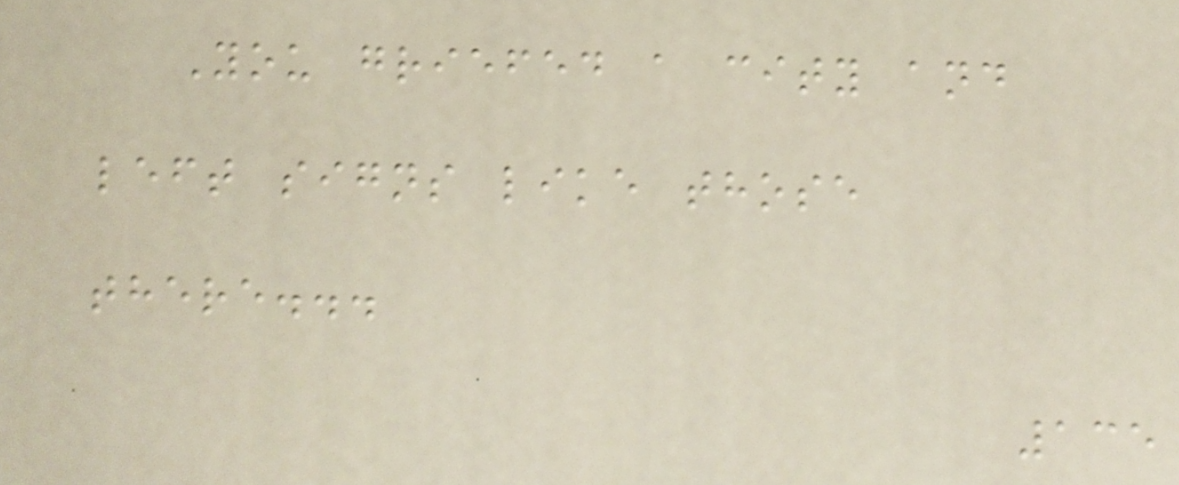You griefed a city and
left signs like those
there...
135
